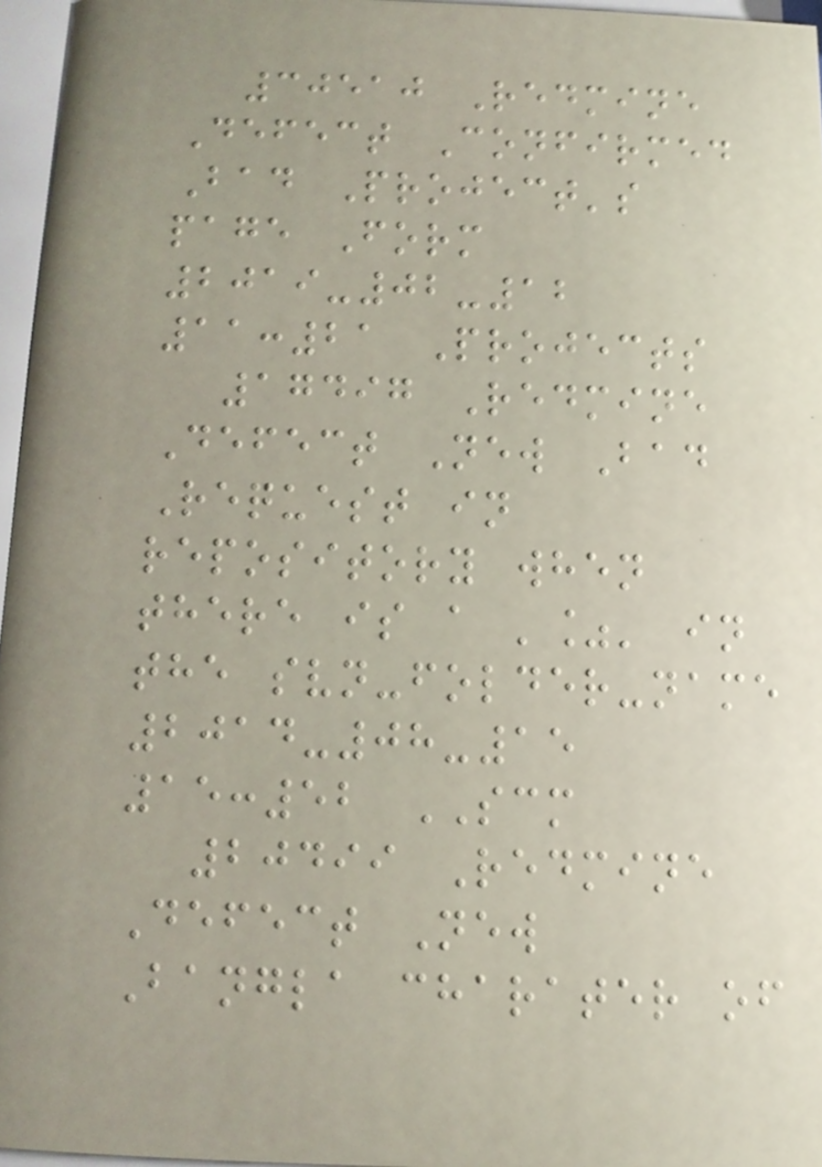30510 Redmine
Defect Confirmed
Bad Project's
page Form
2019-02-12
11:21 Projects
17497 Redmine
Defect New Bad
Request in
repository when
there is a '%' in
the svn-folder-name
2014-08-15
15:52 SCM
20499 Redmine
Defect New
Bangla charater of
